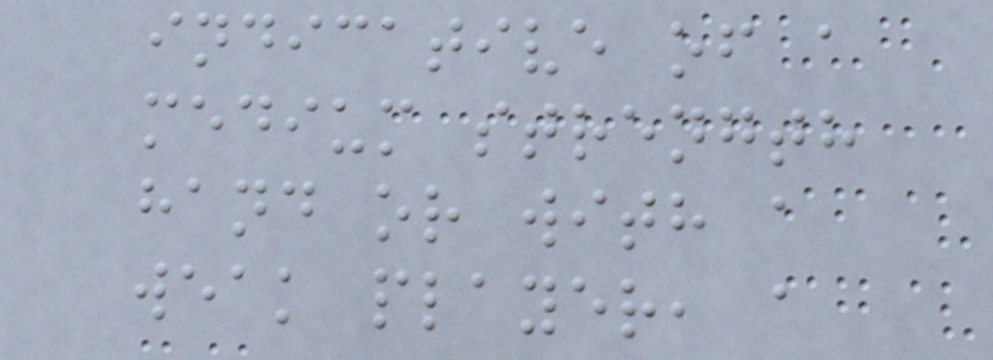indicative of a
medium strength
hand or with a
weak player, a
